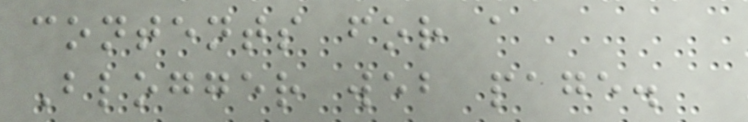contents for a
Blogger web page.
